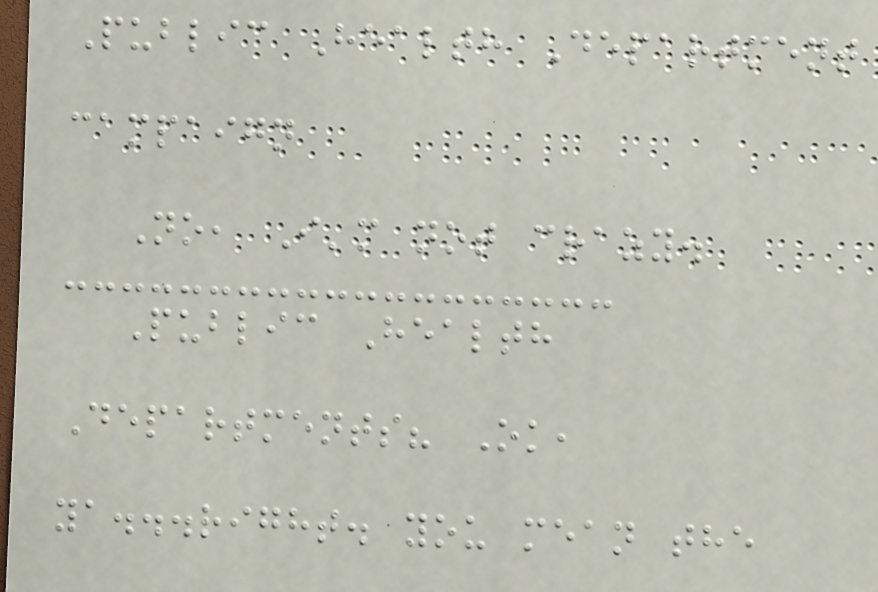Public Health Department
campaign
No, I'm not crazy.
Public Health
Departments? Ok,
ya...right. you mean the
